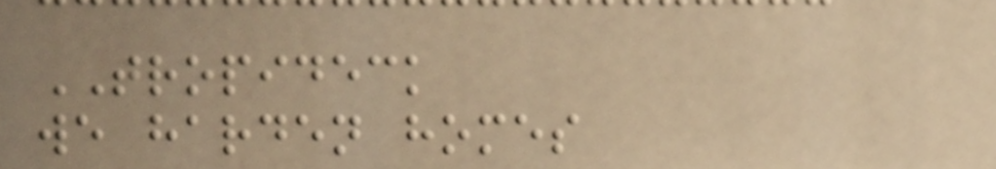TROPIDECK
we harden homes
